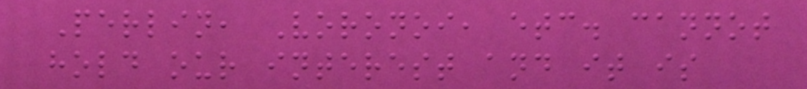Perlin, Voronoi, etc. cannot
hold our interest and it is
